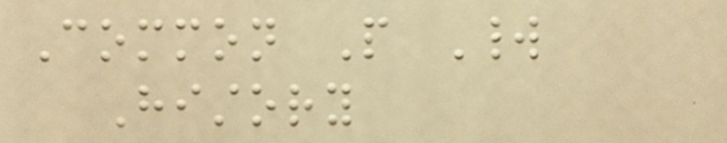Common People World
History
